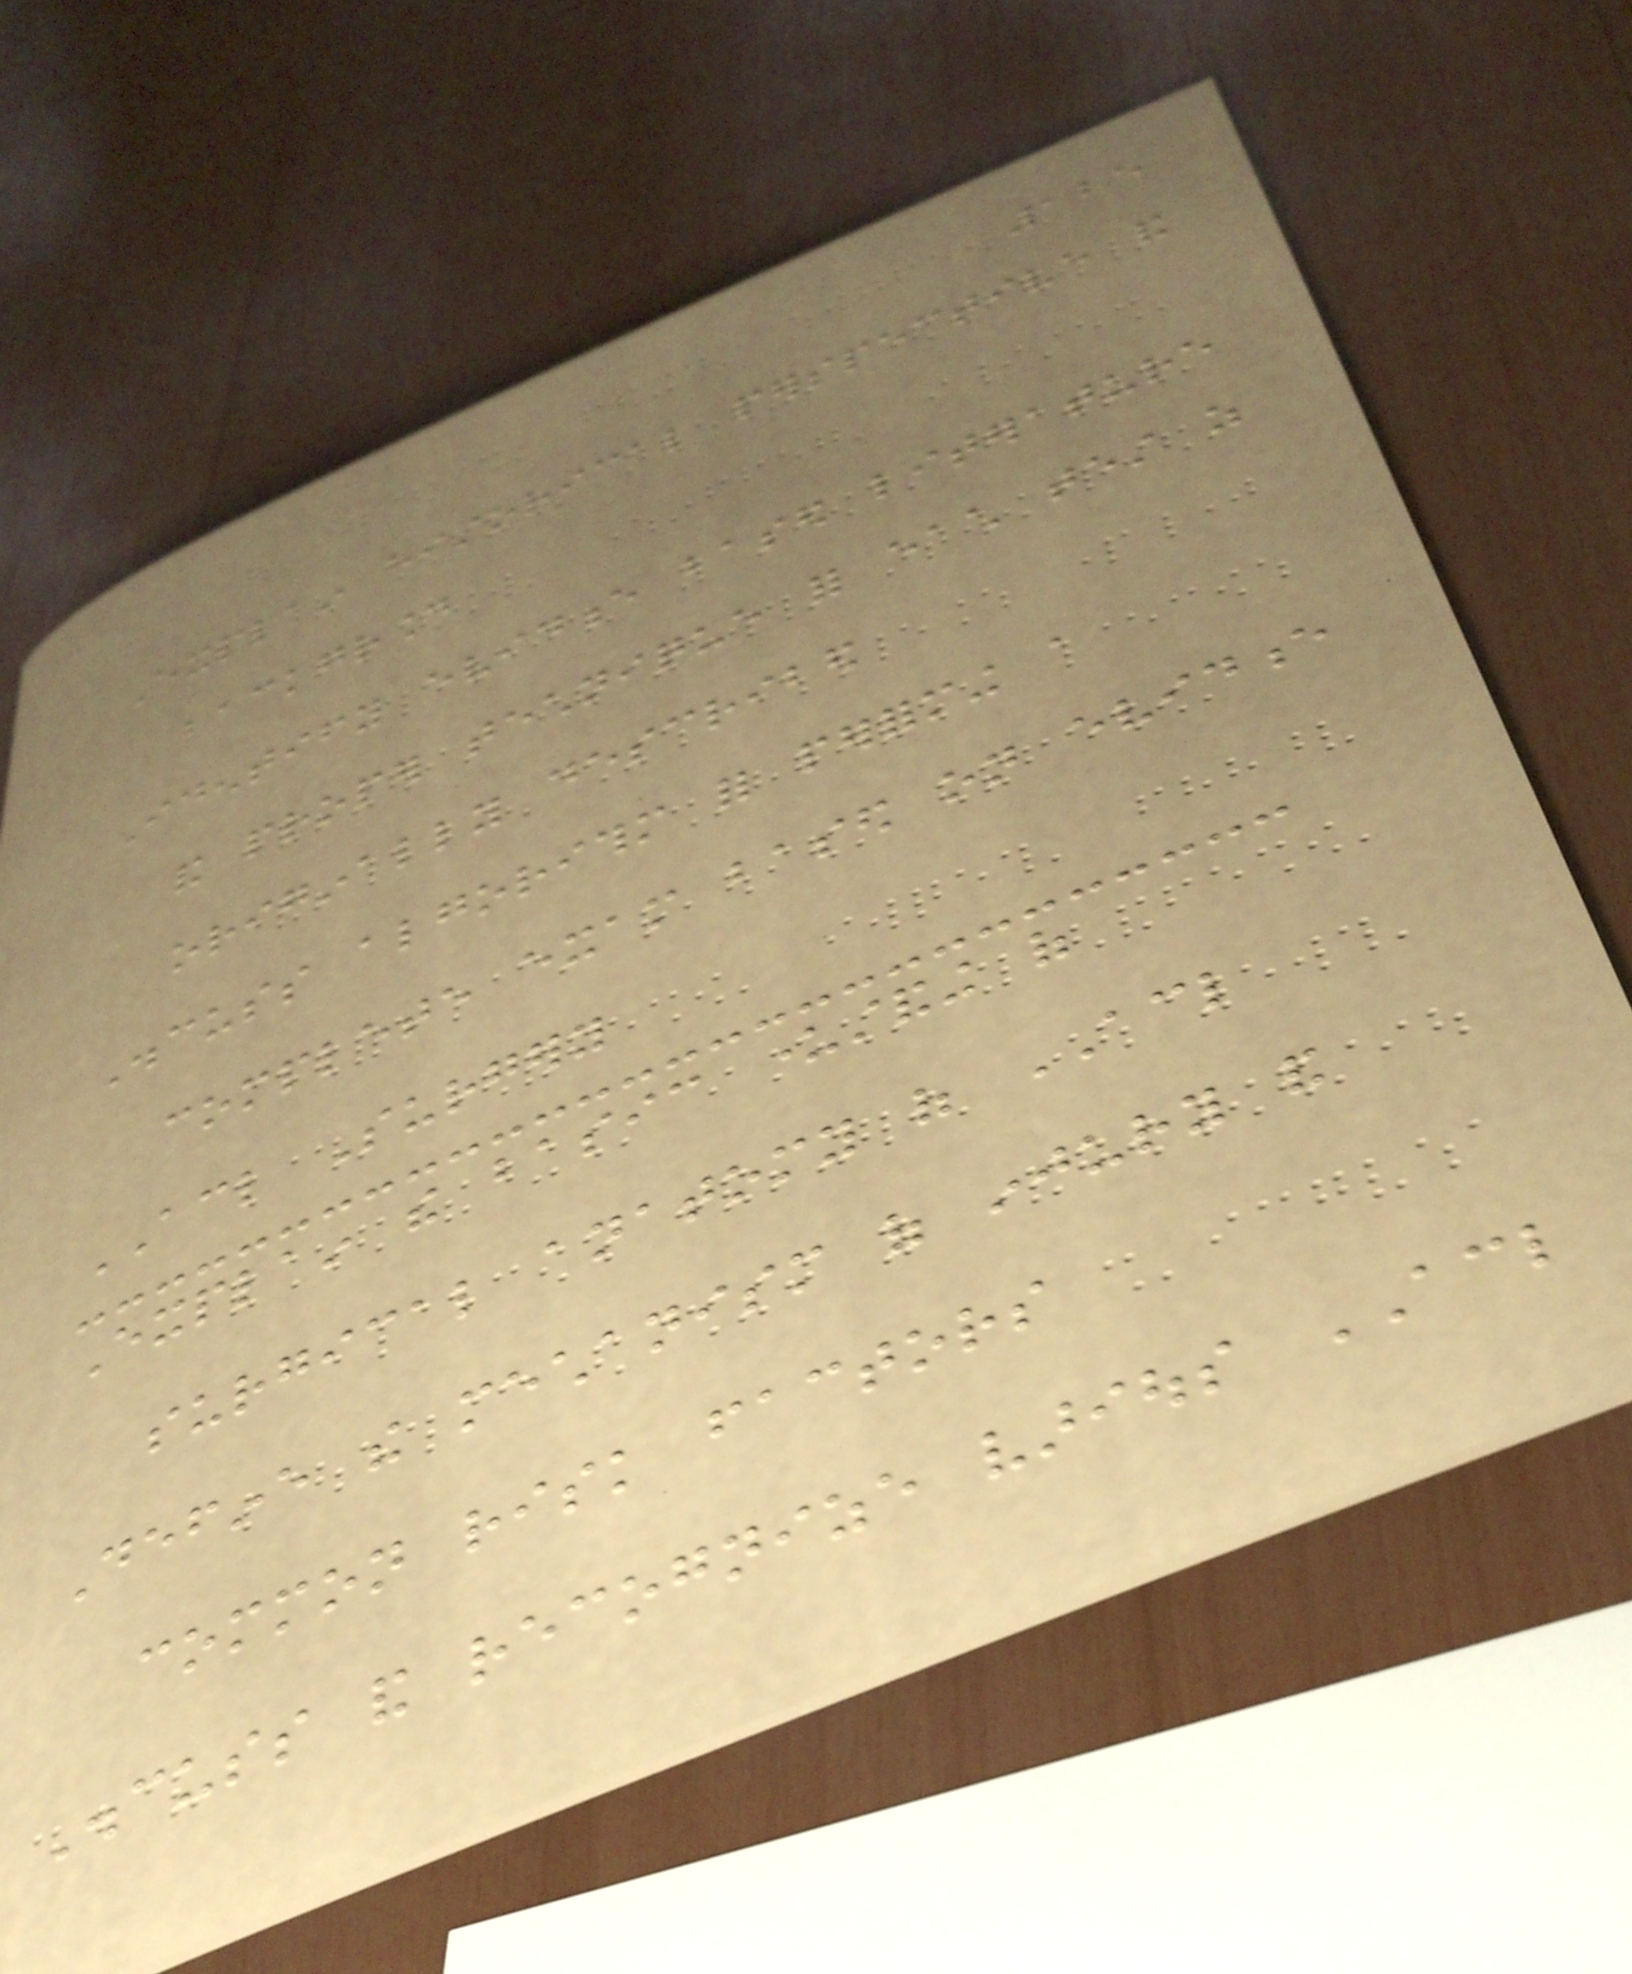125
Explain historical perspective and
background
Identify evidence based literature
and proper technique for each test as
originally described
Discuss algorithm for performing a
complete exam based on evidence
ACL Surgery
Explain the basic understanding of
surgical anatomy of ACL
Define the mechanism of injury and
common risk factors
Discuss and recognize various ACL
